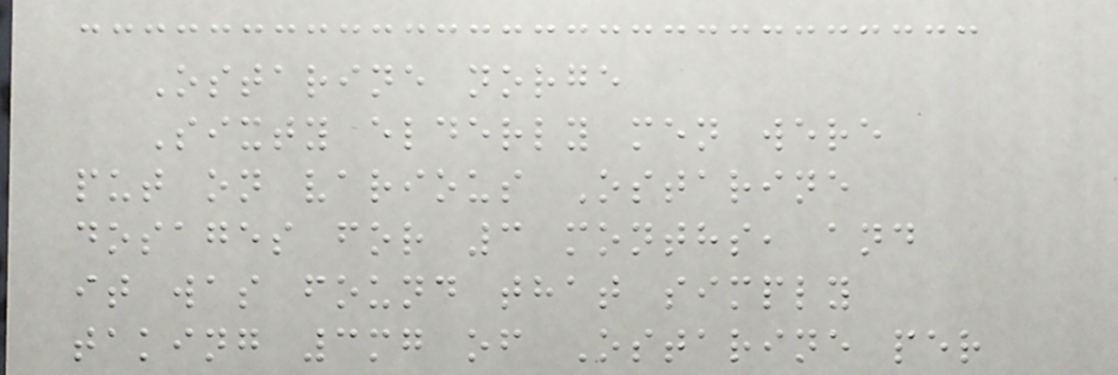Ostarine norge
Sixty elderly men were
put on various Ostarine
dosages for 3 months, and
it was found that simply
taking 3mg of Ostarine per
